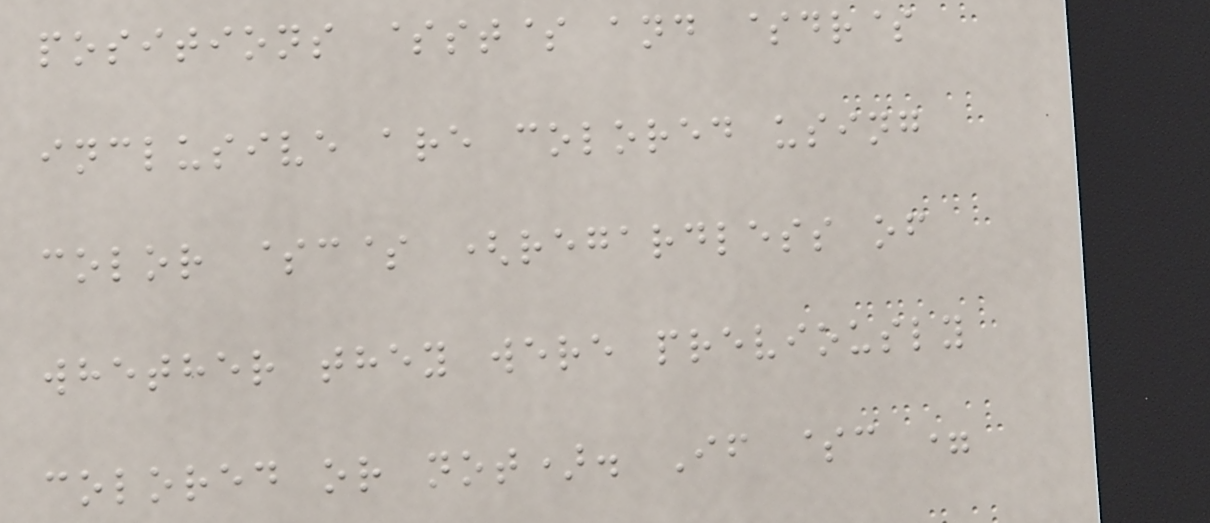positions $st$ and $dr$
inclusive are colored using
color $c$ (regardless of
whether they were previously
colored or not). If $c =
